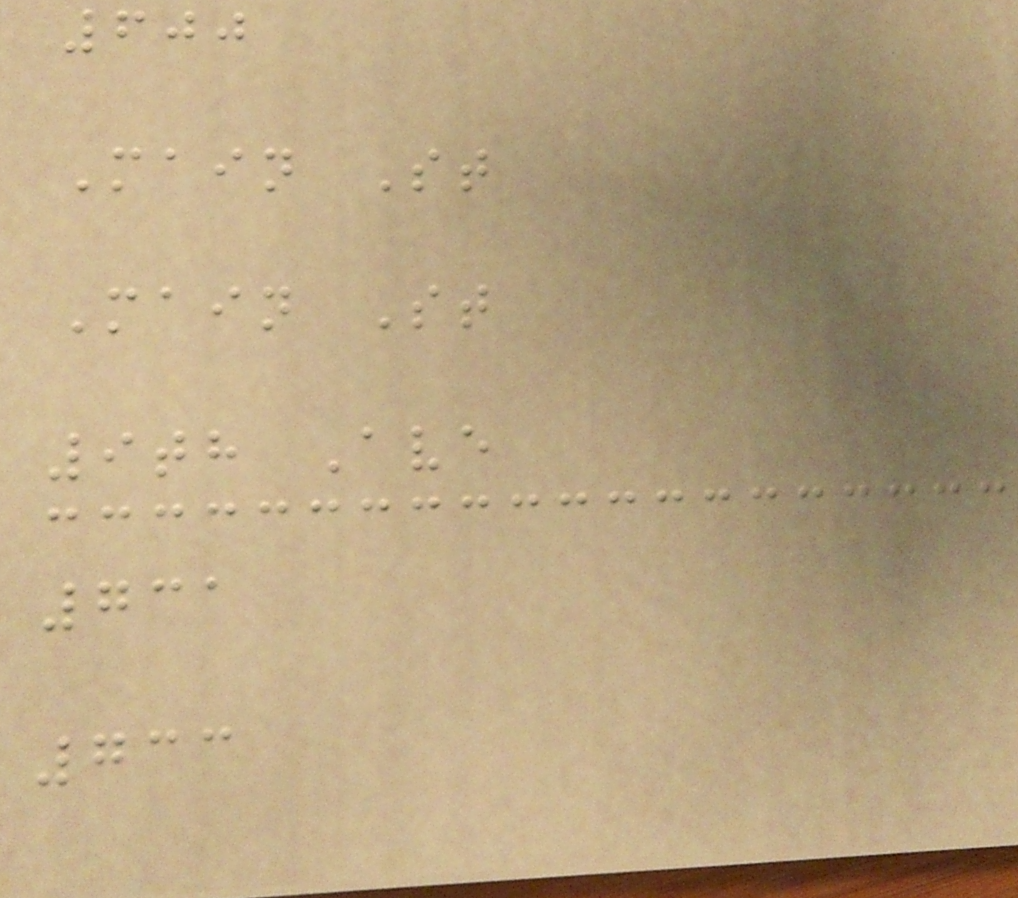600
Main St
Main St
9th Ave
731
733
